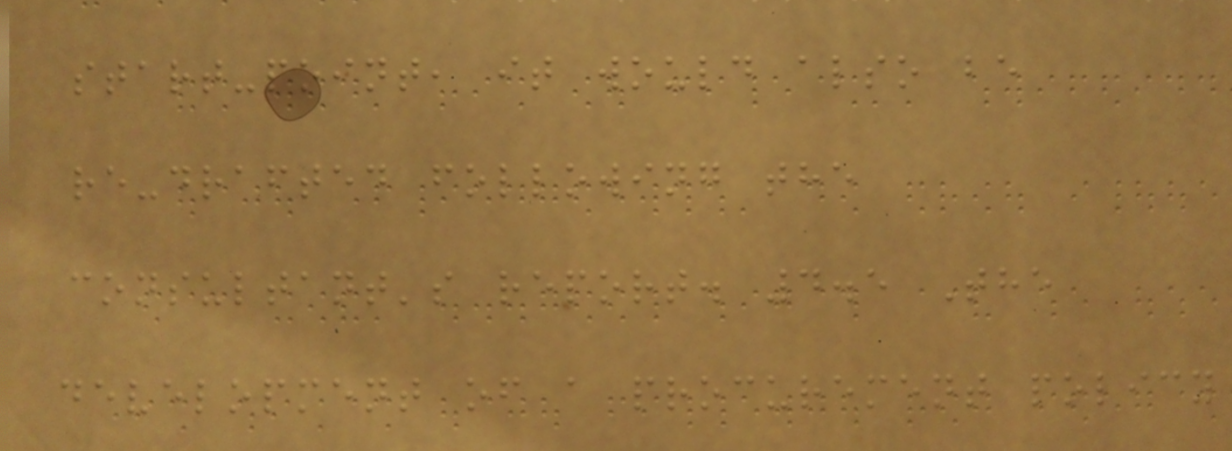start-point, it would also be
re-drafted following the
consultant's report. 4.5 The
development of a procurement policy
